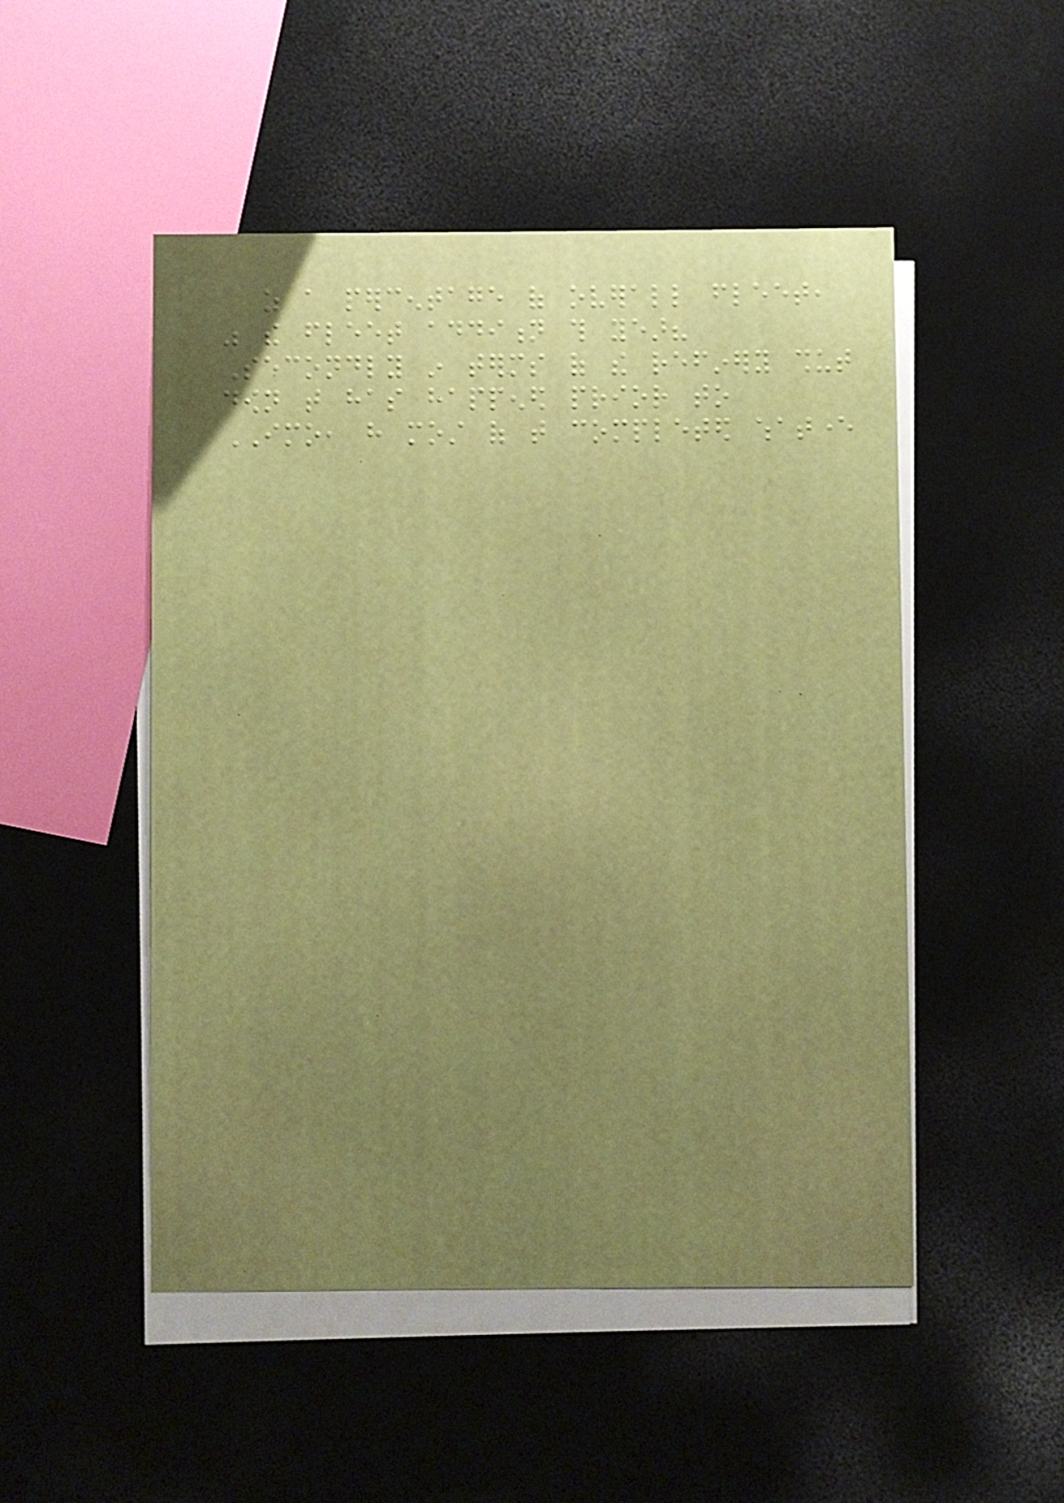as a percentage of overall fleet,
was the fleet addition this year?
Secondly in terms of the refinery shut
down that has happened prior to
IMO, have most of that completed whatever
